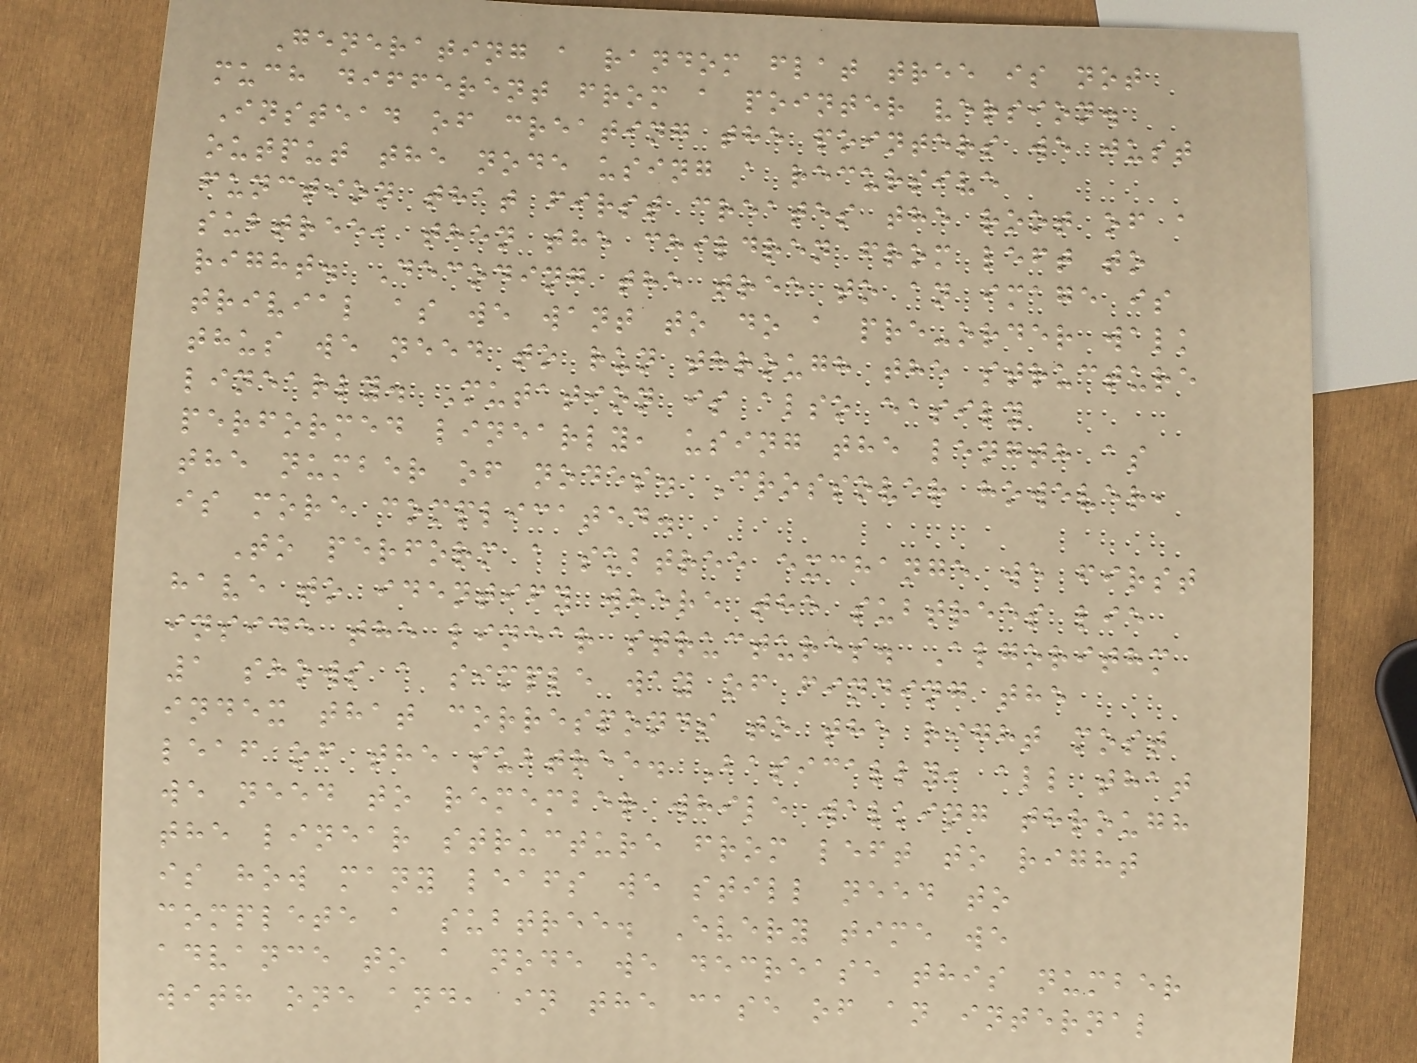Generating a random flat tree is not
much different from a pointer version.
Instead of creating the pointers we just
output the node using a recursive
function that first creates the root of a
subtree, then the children from left to
right. Decoding the tree to an image is
trivial as we want to do a pre-order walk
thus we need to run through the structure
linearly. Mutation is also easily
performed linearly, using the length as
the number of nodes. Crossover however,
is more complicated.
To perform a subtree exchange we first
have to identify where the subtrees lie
inside the linear structures. Algorithm
1 shows a simple way of finding the
index that corresponds to the right most
leaf of the subtree. Basically, all that
we need to remember while walking through
the linear structure from left to right
is how many leafs we still need to
complete a subtree. Every time we
advance to a node we decrease this number
with one and, in the case of an internal
